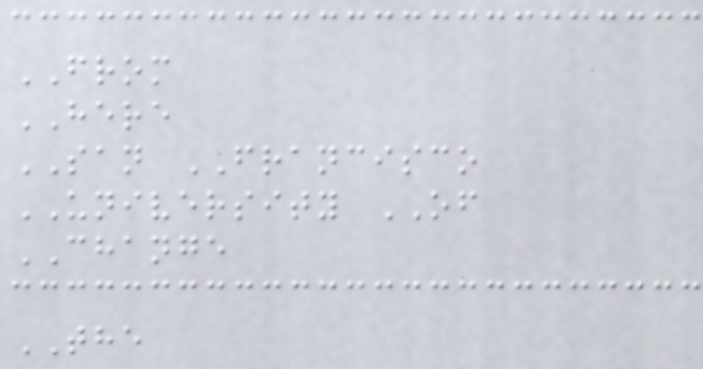FROM
HERE
SAN FRANCISCO
UNIVERSITY OF
CHANGE
THE
